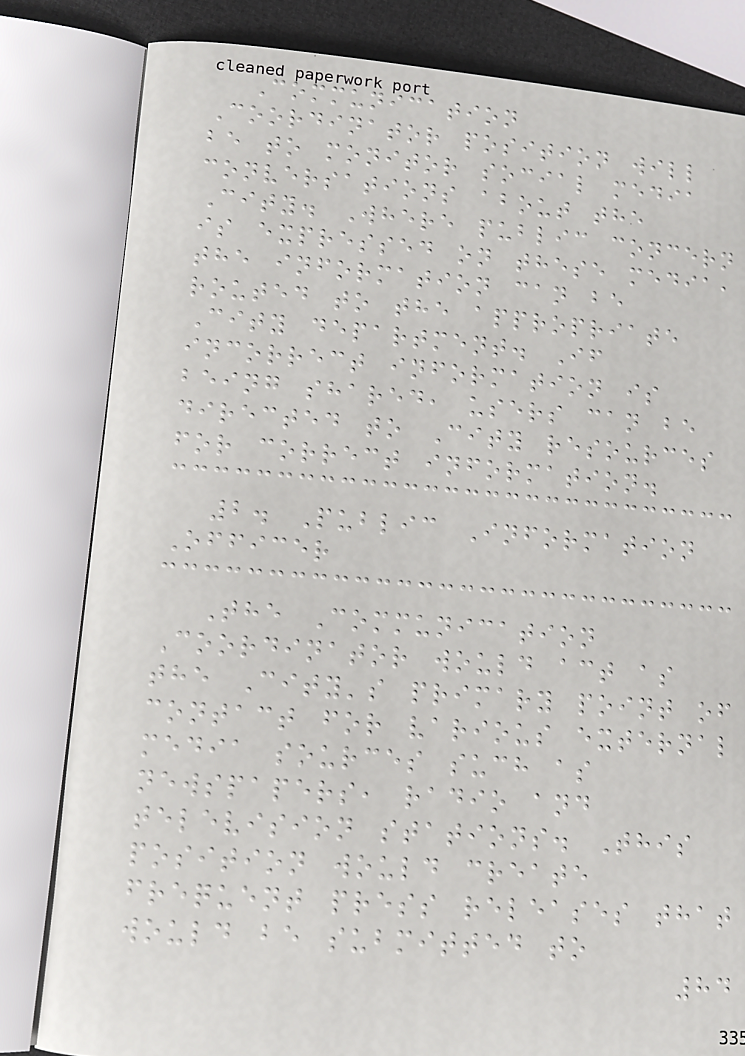Communication
Coordinator position will
be to monitor social media
conversations about the
City. Where public concern
is expressed on these media,
the information can be
routed to the appropriate
City department. If
incorrect information is
being shared, users can be
directed to City resources
for correct information.
2. Public Information
Officer
The Communication
Coordinator would act as
the City's primary point of
contact for various external
media sources such as
newspapers, radio and
television stations. This
position would create
frequent press releases that
would be submitted to
84
